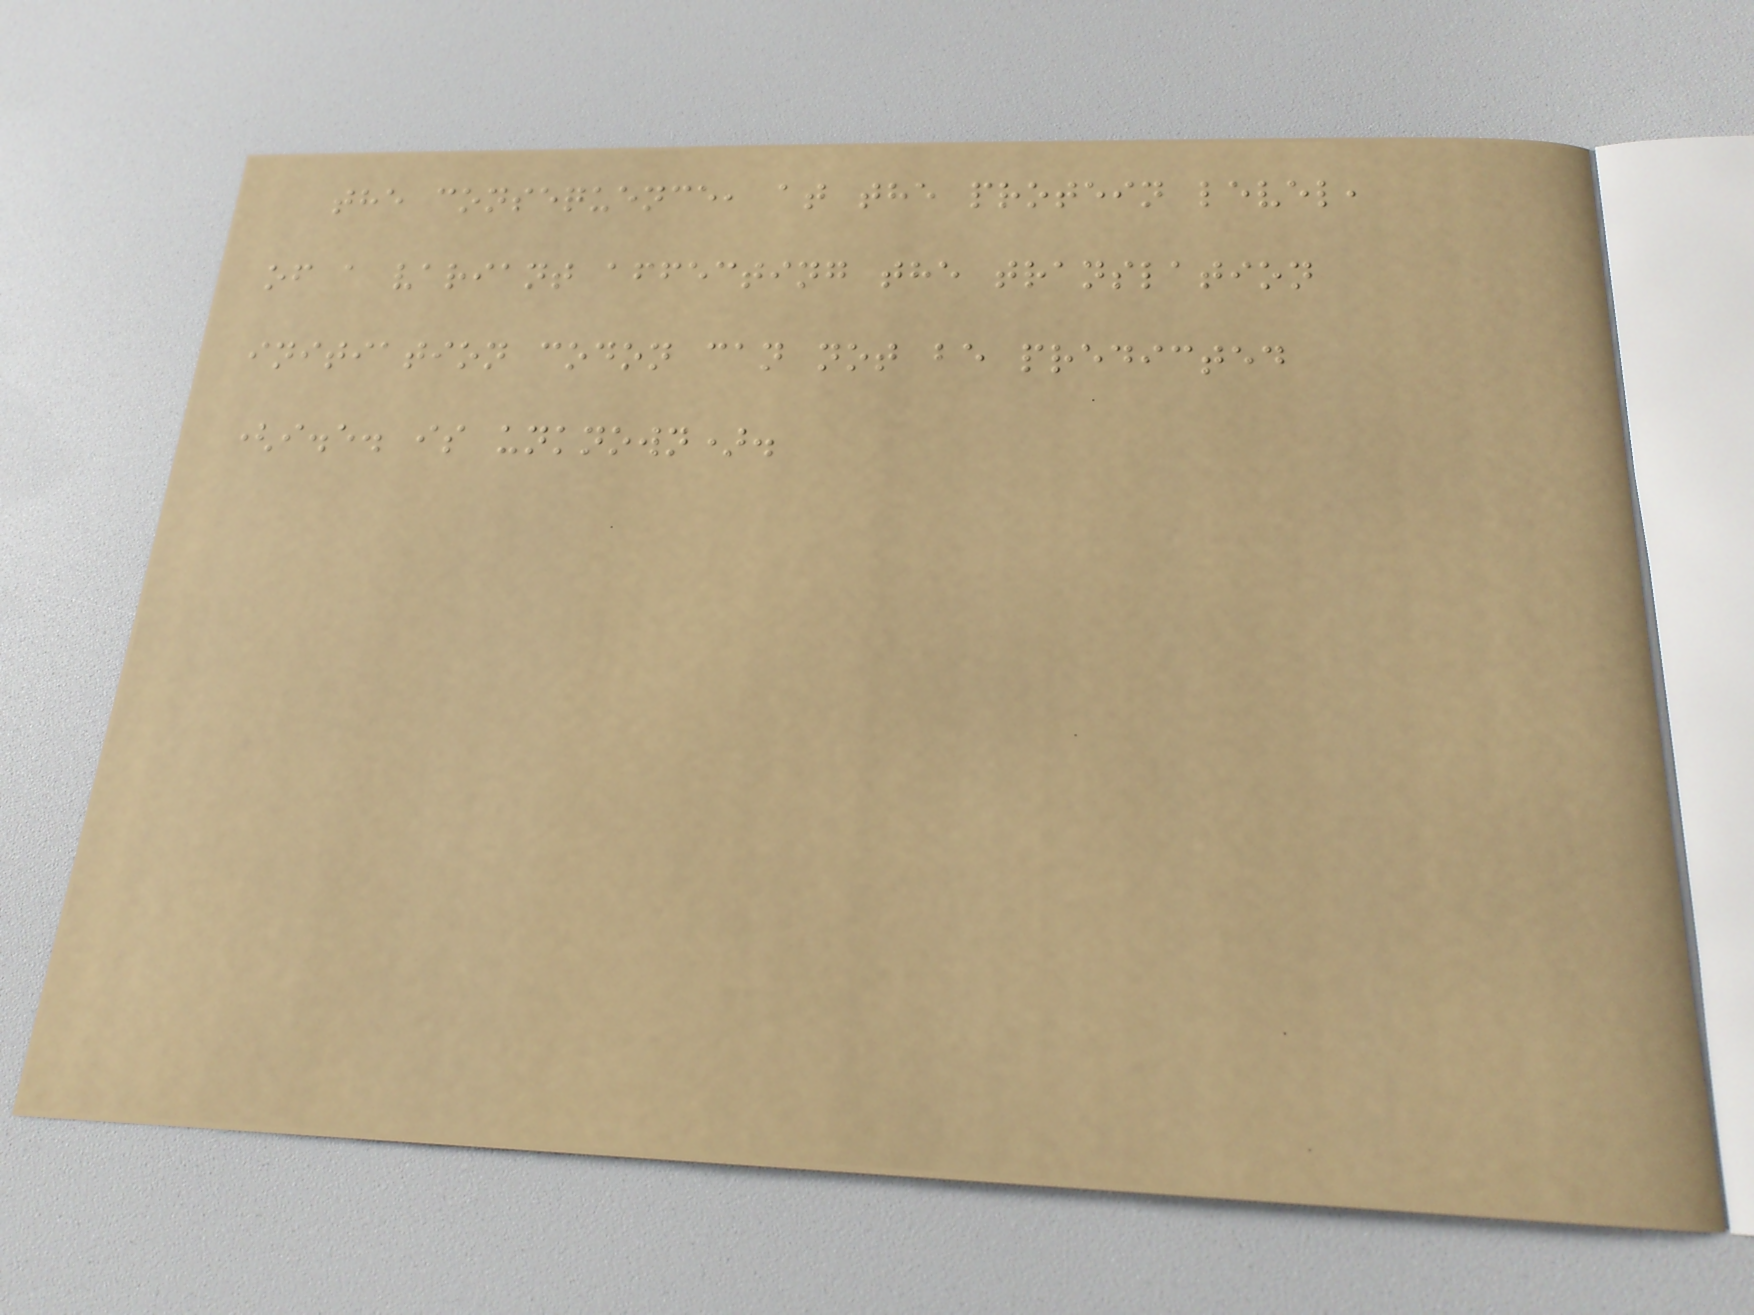the consequence, at the protein level,
of a variant affecting the translation
initiation codon can not be predicted
(i.e. is unknown).
